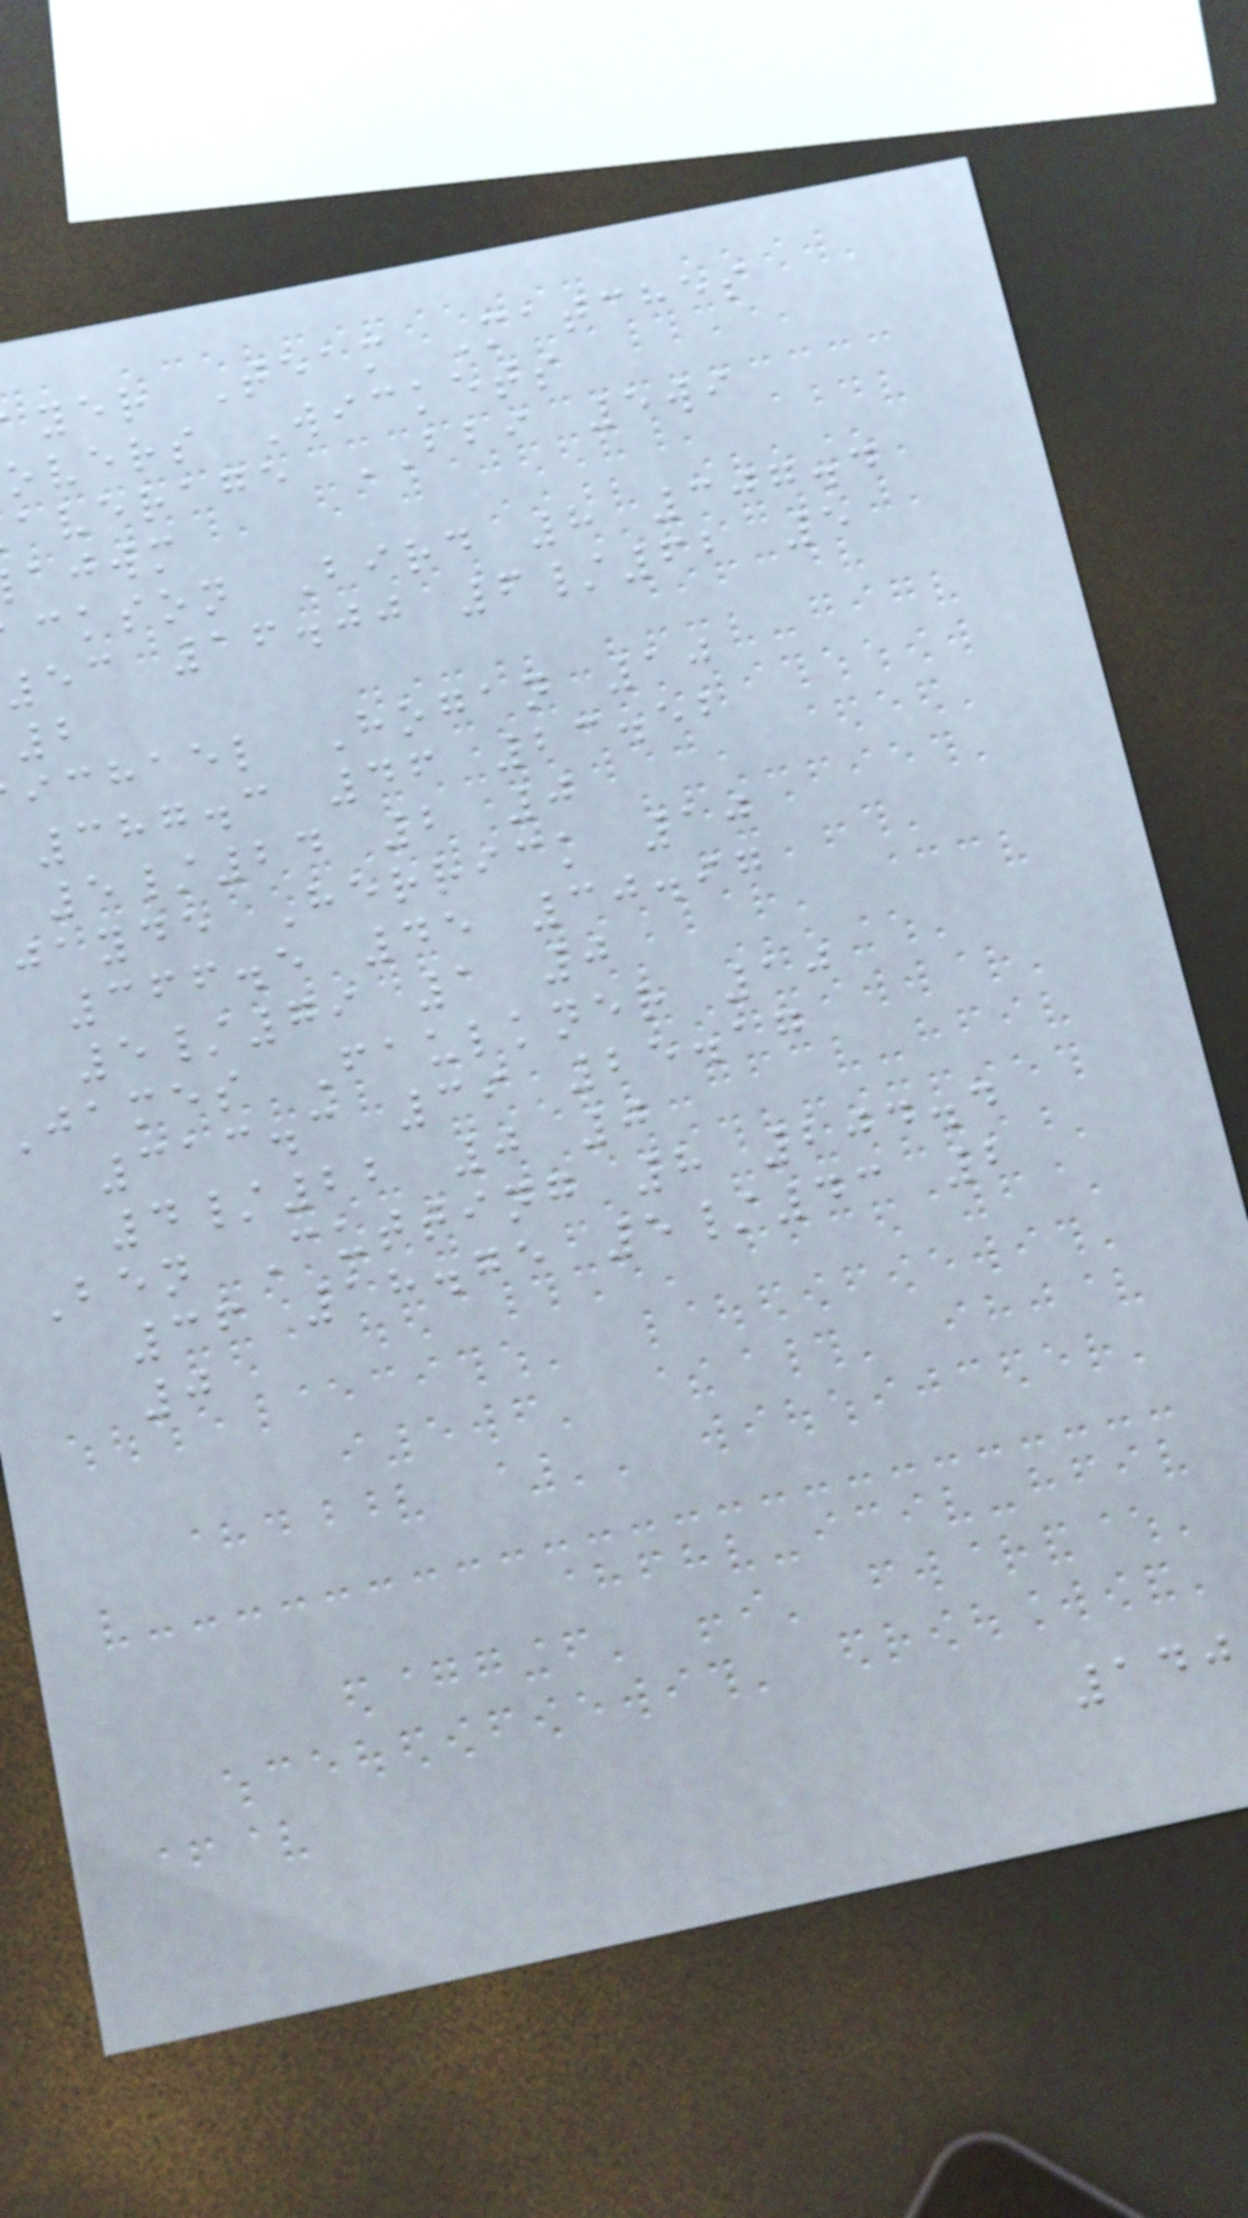yer Team Matches
overs Wickets
average BBI 5wi
ajwm
ckson Bird 8 307.4
53 16.00 6/62 5
2
ichael Hogan 10
387.3 46 23.52
5/24 2 0
jayde Herrick 10
366.5 45 30.97
5/79 1 0
james Faulkner 10
313.3 39 25.17
4/22 0 0
Ben Cutting 8 204.4
36 18.75 5/43 2
0
140
